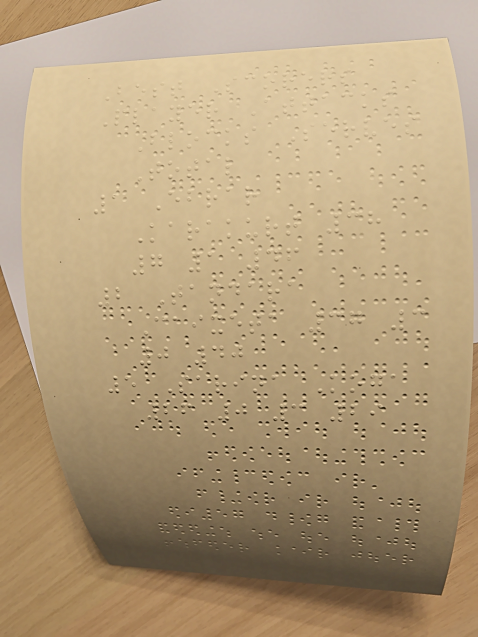Best Scorers
Player Attacks
Blocks Serves
Total
1 Ebrar
Karakurt 38
7 1 46
2 Tandara
Caixeta 37 3
0 40
5 Sarina Koga
26 0 3 29
